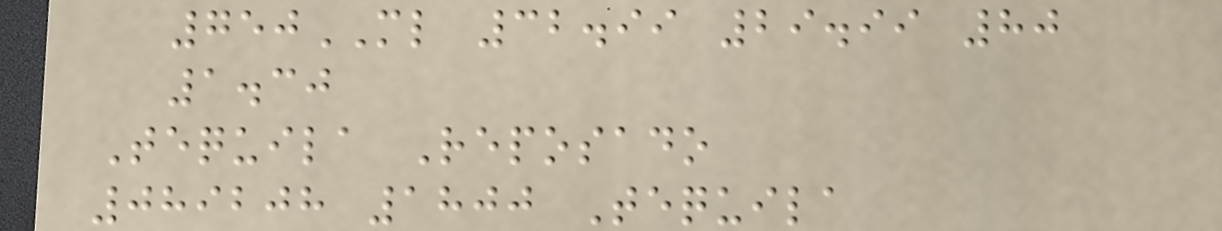750ML 32.99 29.99 80
1.30
Tequila Reposado
089208 1800 Tequila
